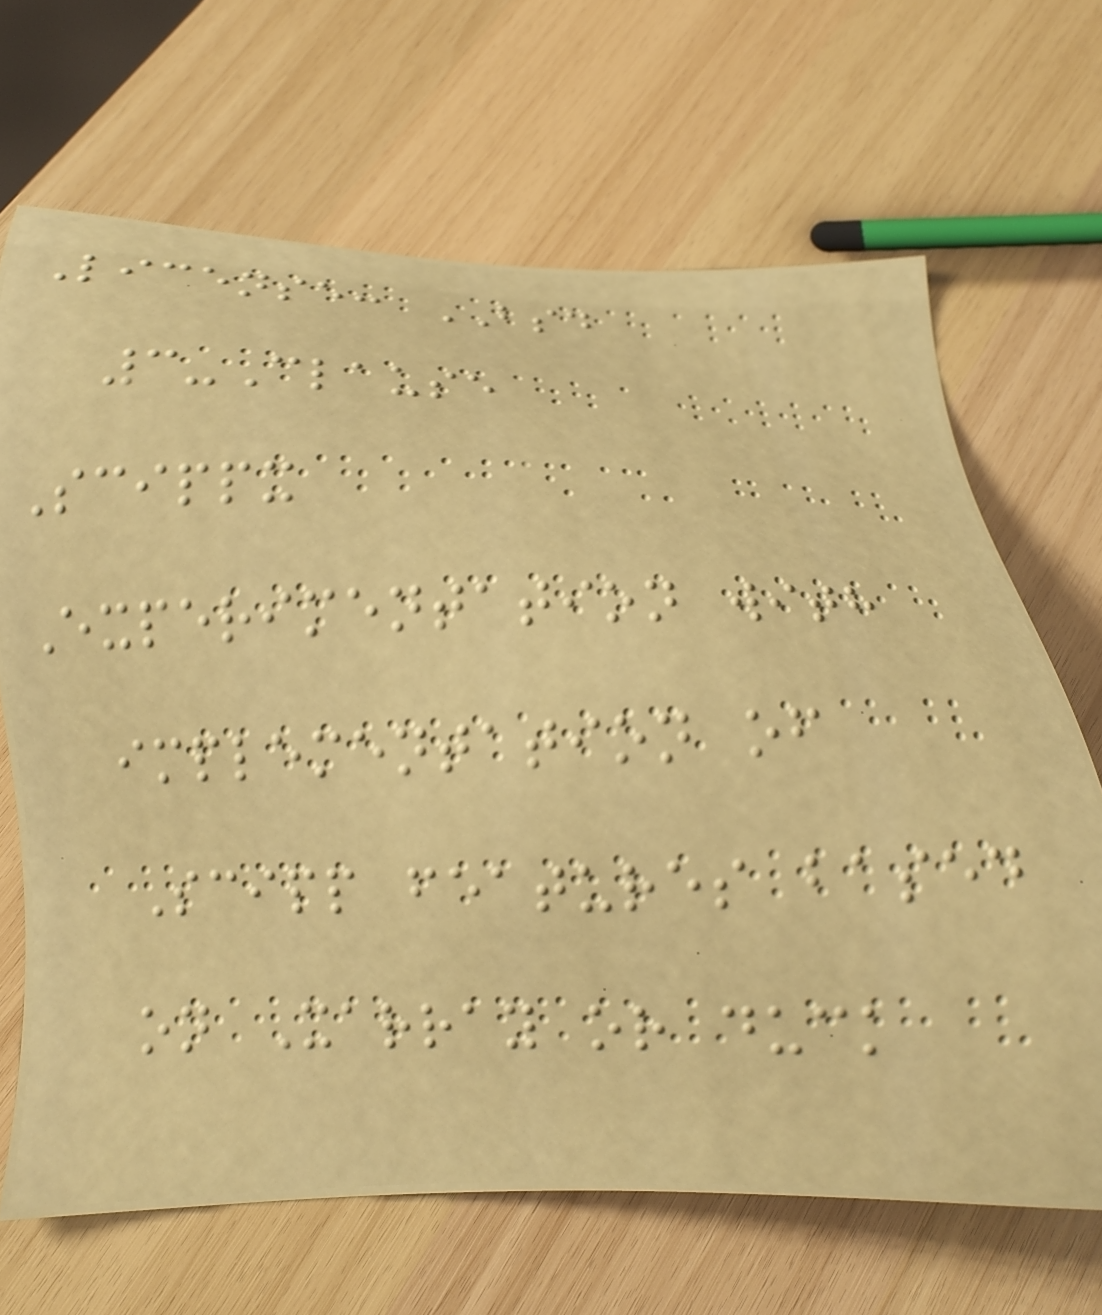License: BSD
3-Clause
Scippx
Experimentation with
implementation of
Scipp features based
on Xarray or duck
